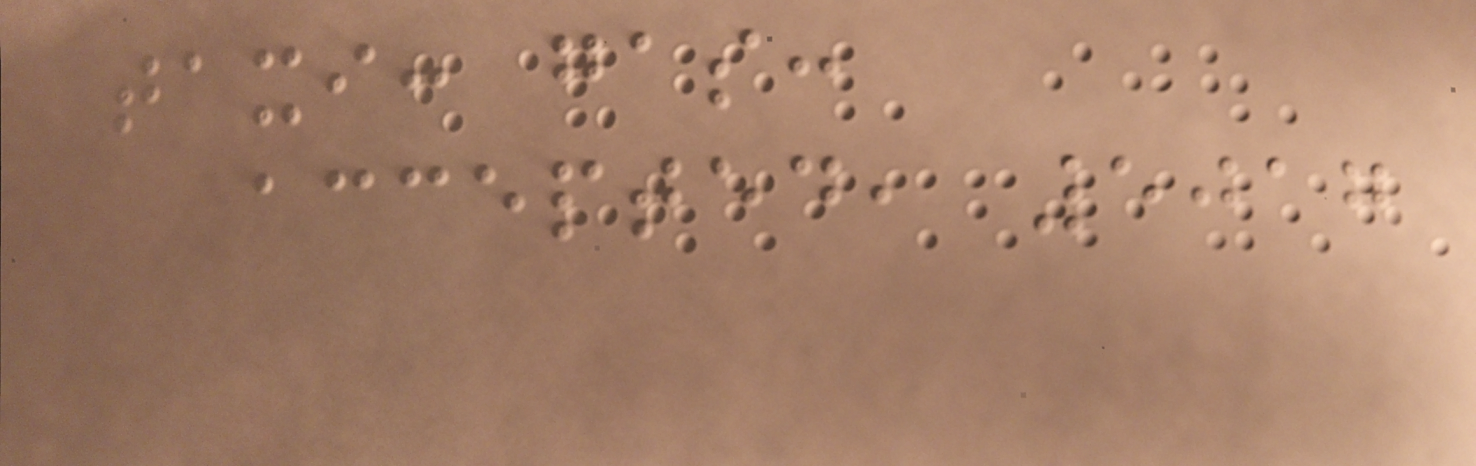taxi: gas:
accepted, 5017
